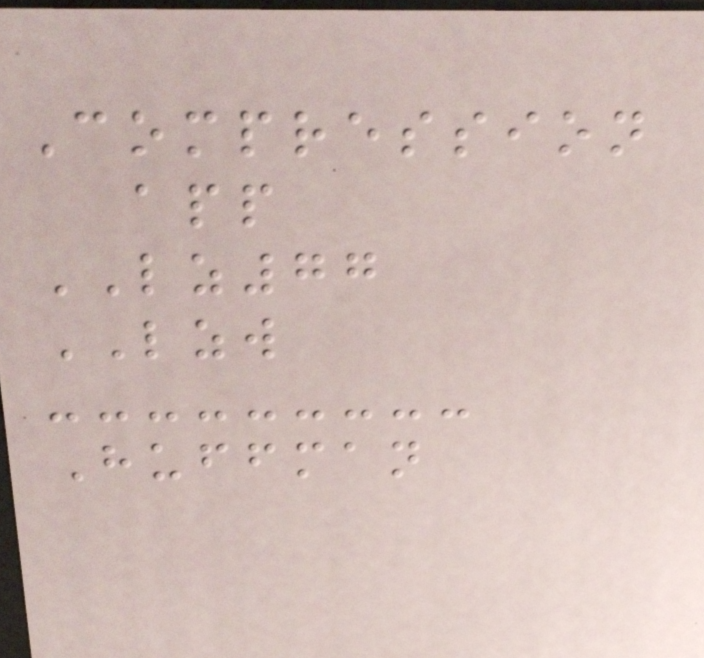Compression
app
LZ77
LZW
Huffman
